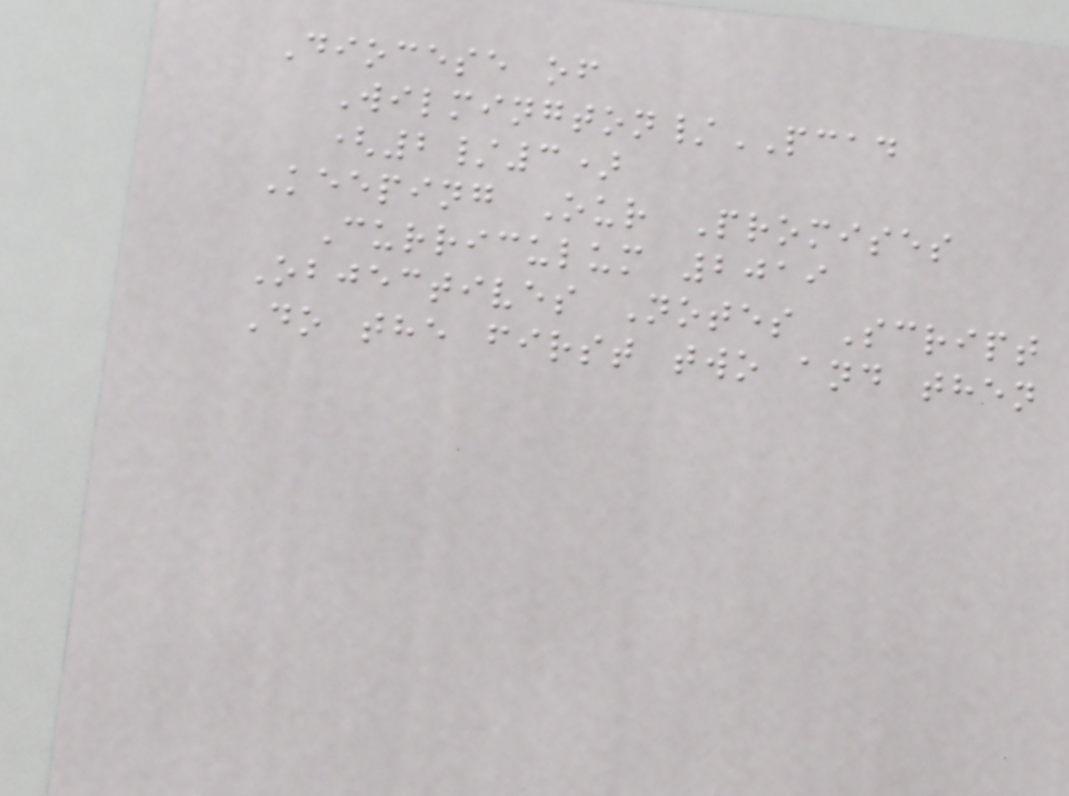Diocese of
Wilmington/PCAD
(2/3)
Keeping Our Promises
Curriculum 2019
Objectives Notes Script
Do the first two and then
